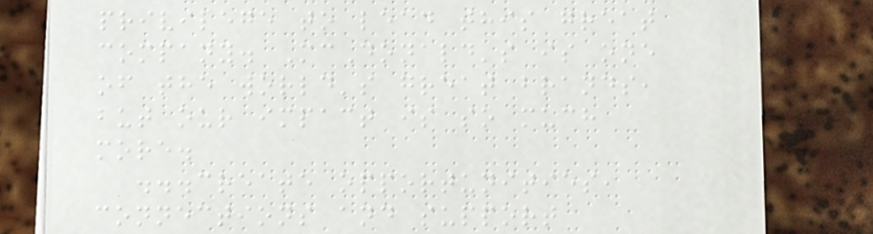privilege to lead this great
company. McDonald's is one
of the world's great brands,
but our impact is so much
more.
...create opportunities,
connections and support
